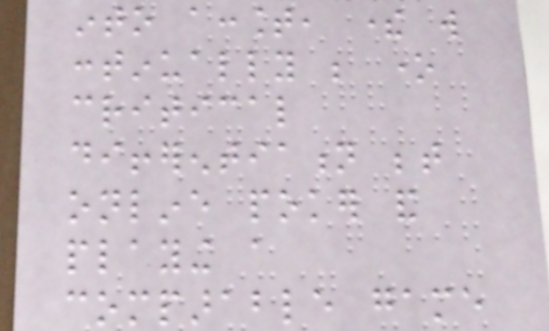into account, there will
continually be one
critical
differentiation between
online poker and
playing a
comparable game
